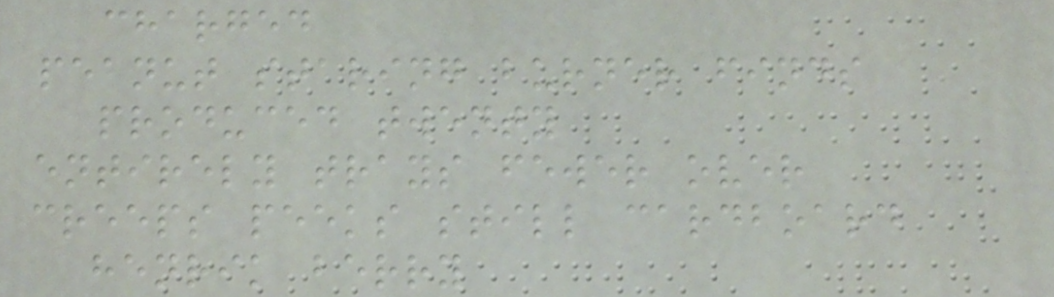charged
peanut staring burner finds
produced twenty
entirely trays fewer over
creeps peeks still cardboard
henrik berry
